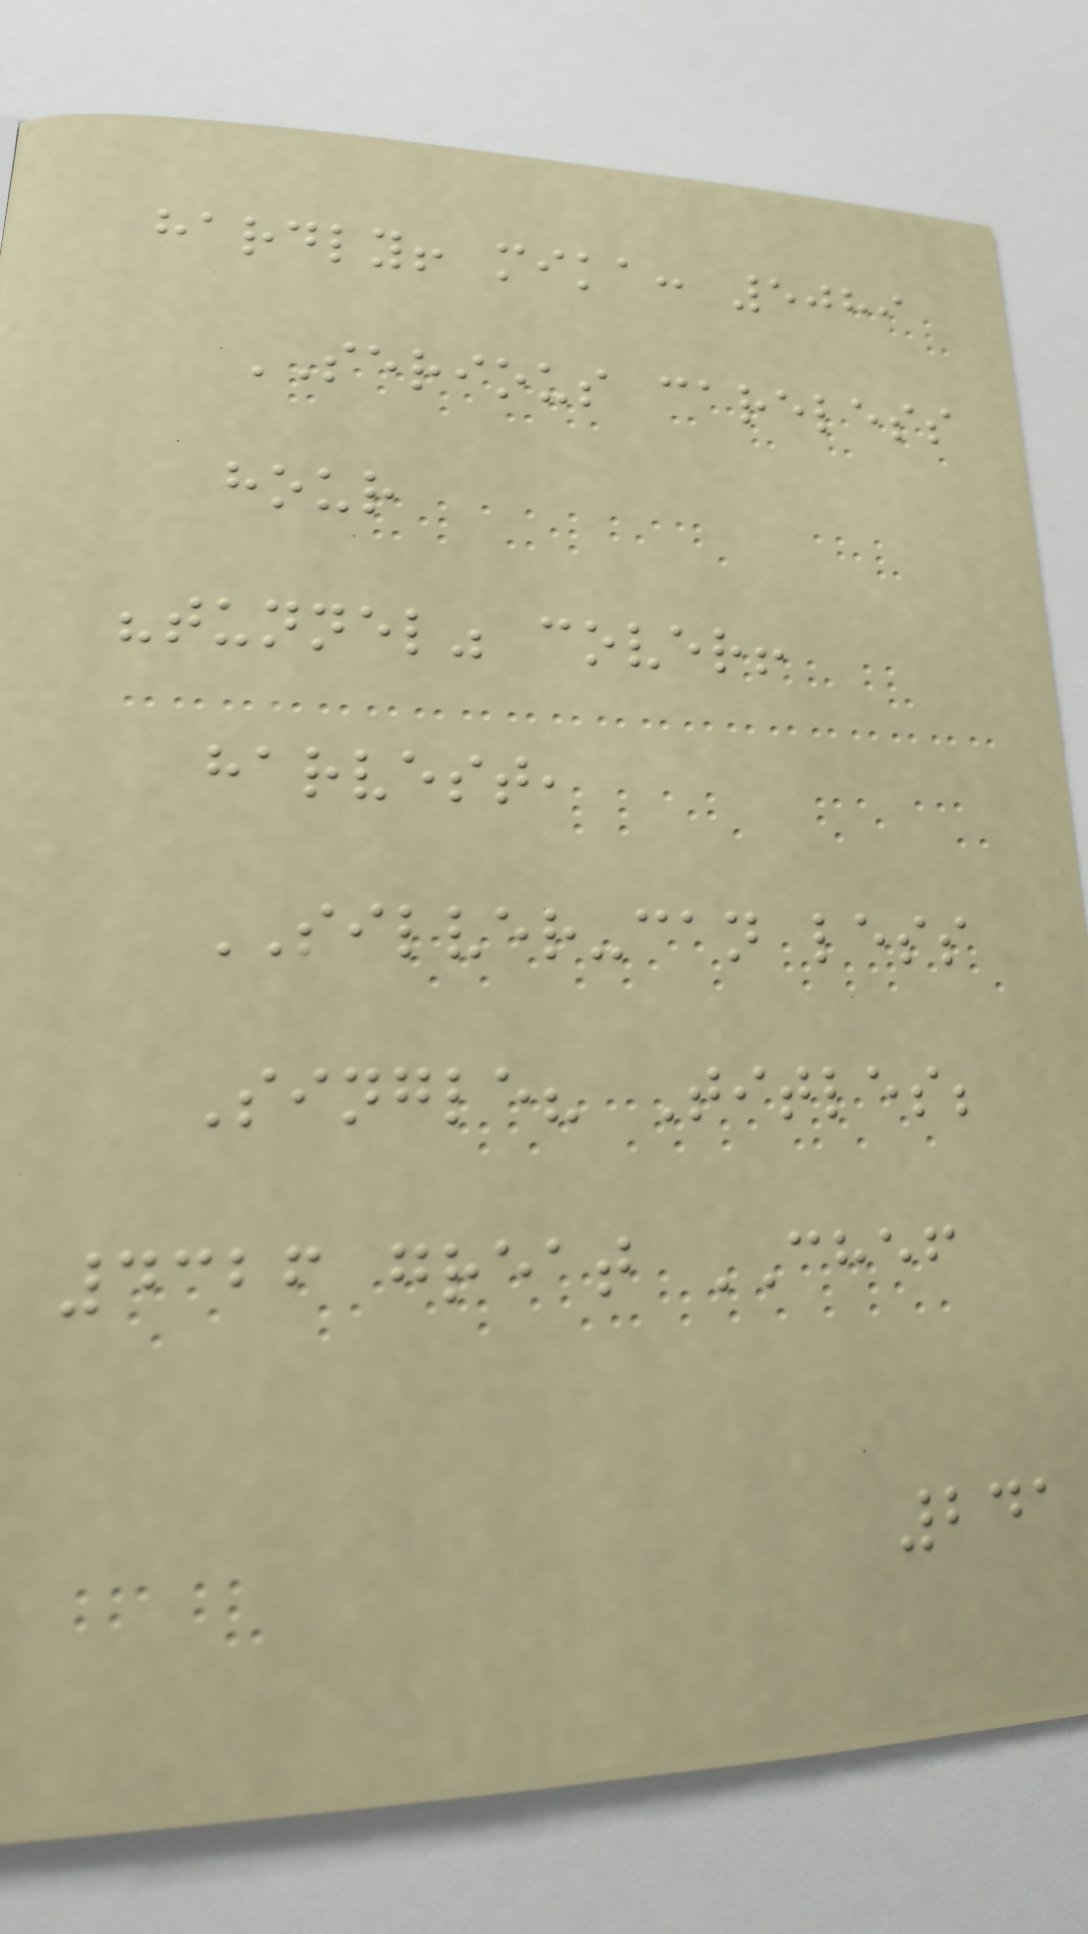hardly! mika: 5089
SERIOUS careless
hour
"tunnel" cover!
harvest,
SILVER-can less
Single? Titles;
4326 great CHEF
241
